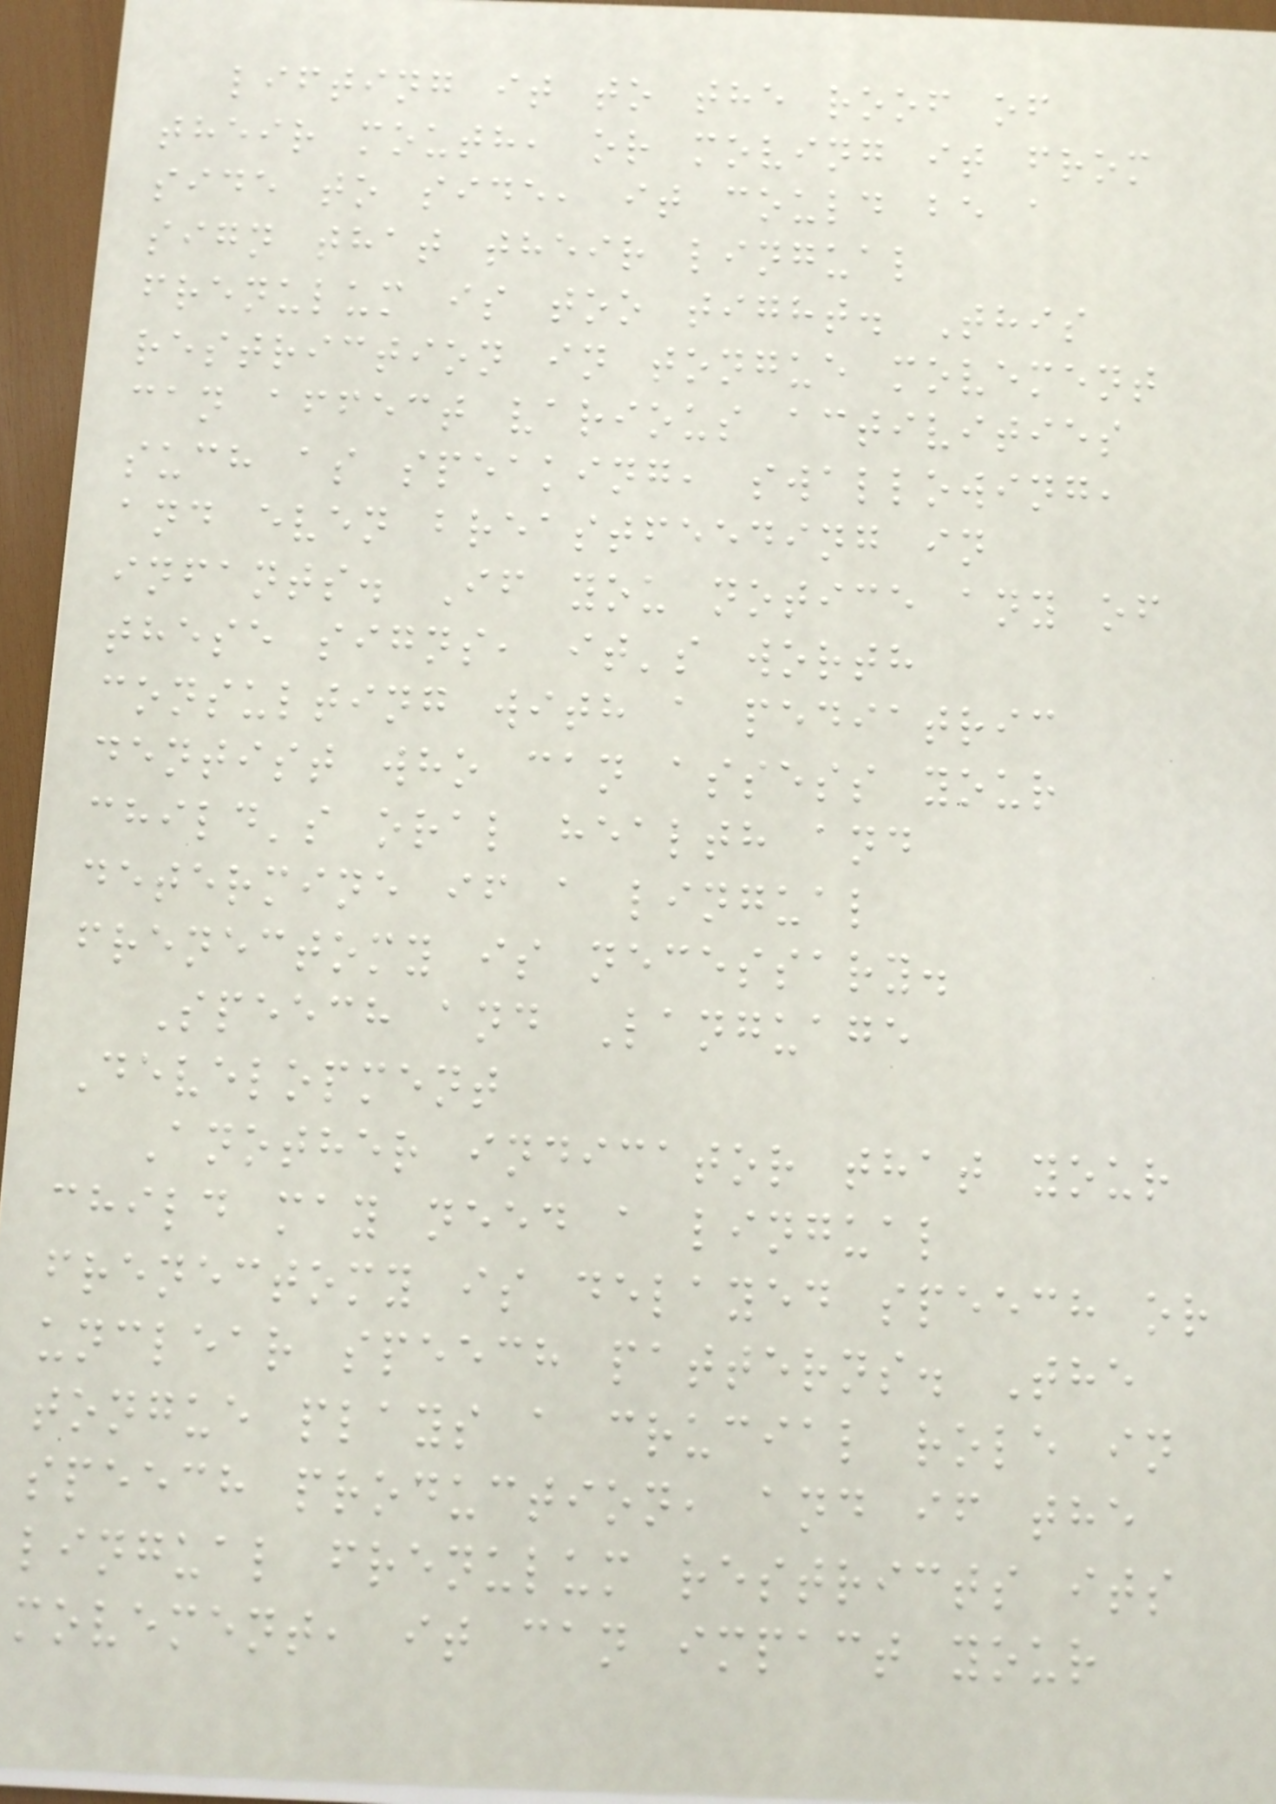lifting it to the roof of
their mouth, or moving it from
side to side, it could be a
sign that their lingual
frenulum is too tight. This
restriction in tongue movement
can affect various activities
such as speaking, swallowing,
and even breastfeeding in
infants. If you notice any of
these signs, it's worth
consulting with a pediatric
dentist who can assess your
child's oral health and
determine if a lingual
frenectomy is necessary.
Speech and Language
Development
Another indicator that your
child may need a lingual
frenectomy is delayed speech or
unclear speech patterns. The
tongue plays a crucial role in
speech production, and if the
lingual frenulum restricts its
movement, it can impact your
